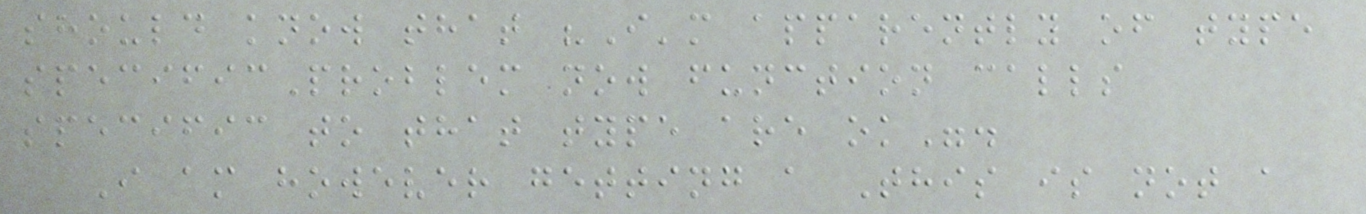should know that "I'm apparently of type
specificProblem now function calls
specific to that type are ok".
I am however getting a This is not a
